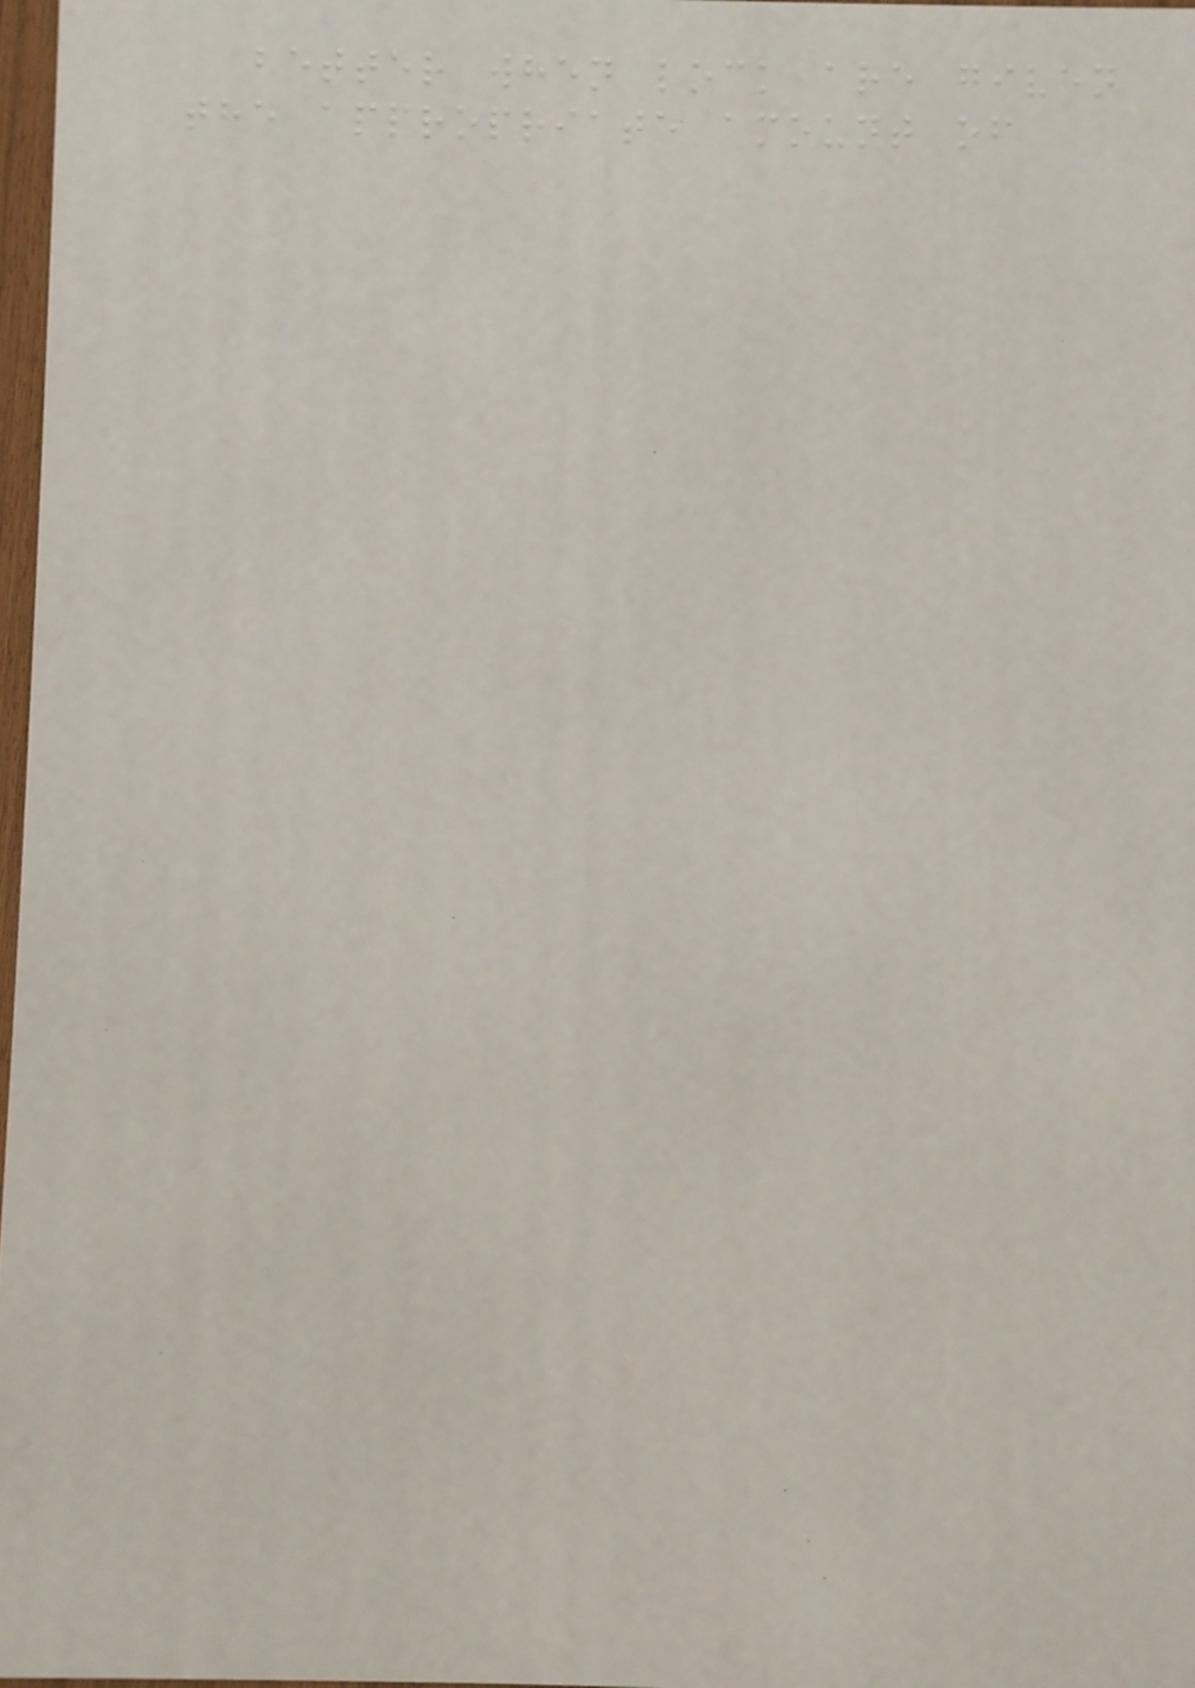better when lock are given
the appropriate amount of
